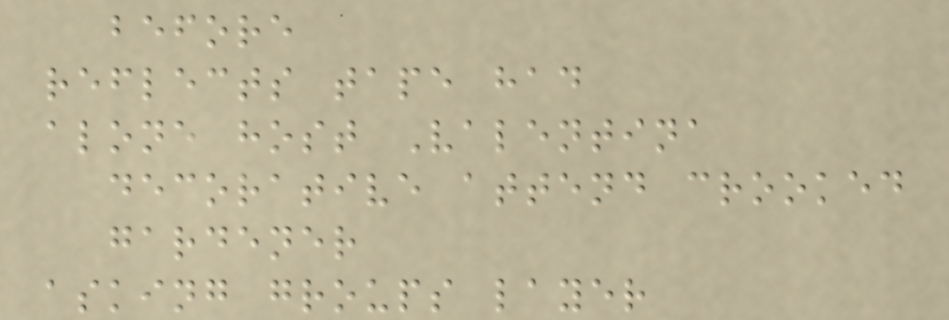before
reflects tape had
alone host Valentina
decorative attend crooked
gardener
asking groups layer
